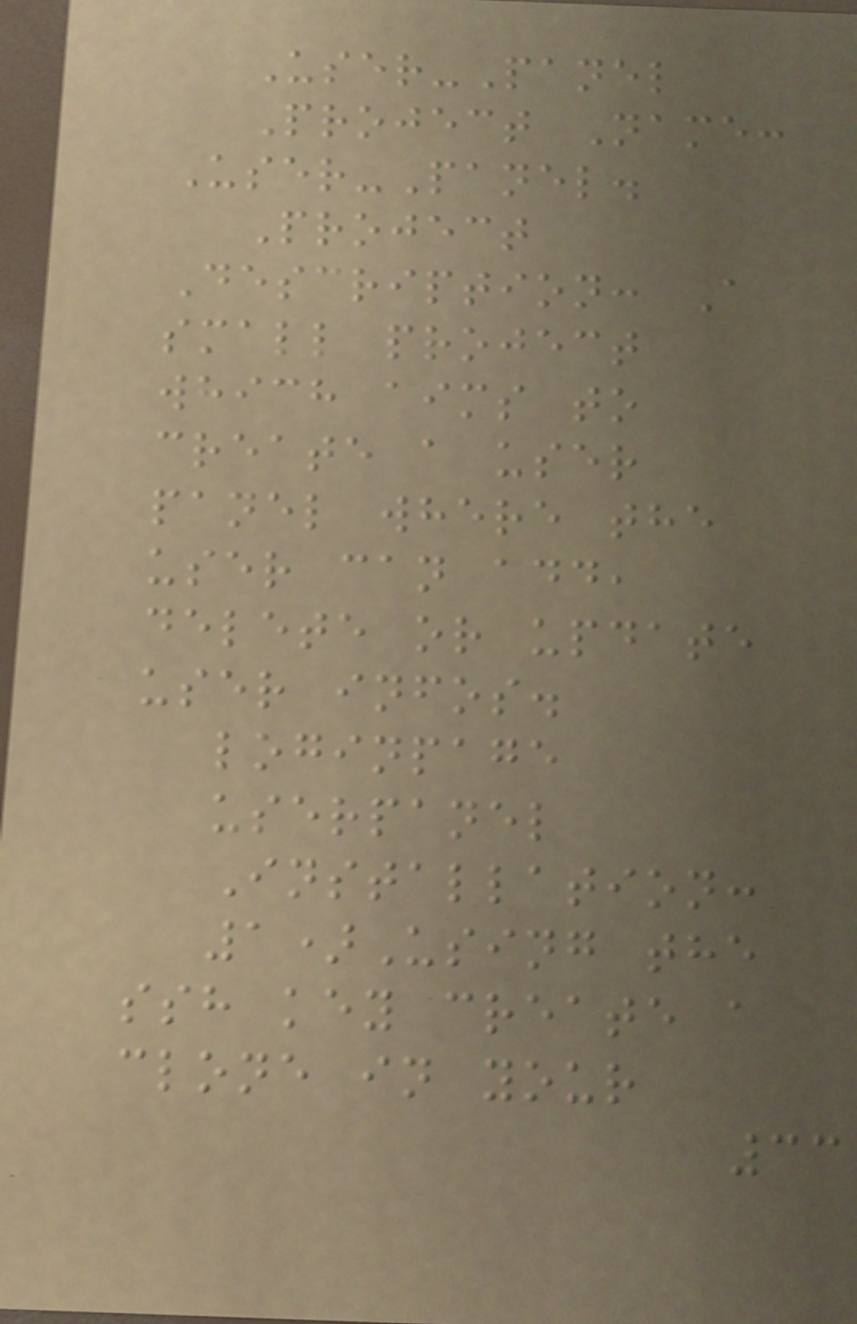User-Panel
Project Name:
User-Panel.
Project
Description: A
small project
which aims to
create a user
panel where the
user can add,
delete or update
user infos.
loginpage
userpanel
Installation:
1)Using the
ssh key create a
clone in your
33
